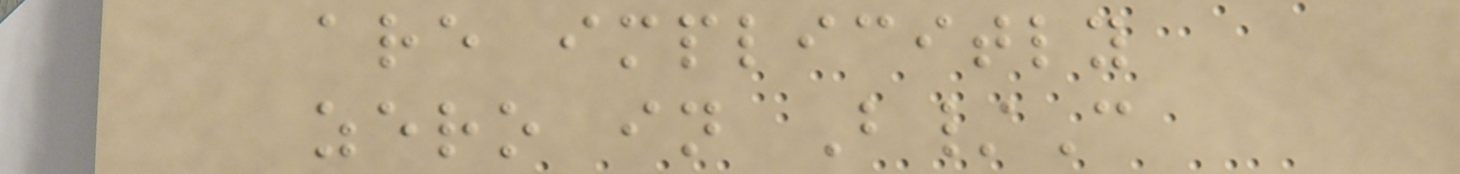are implicitly
zero in B/C
